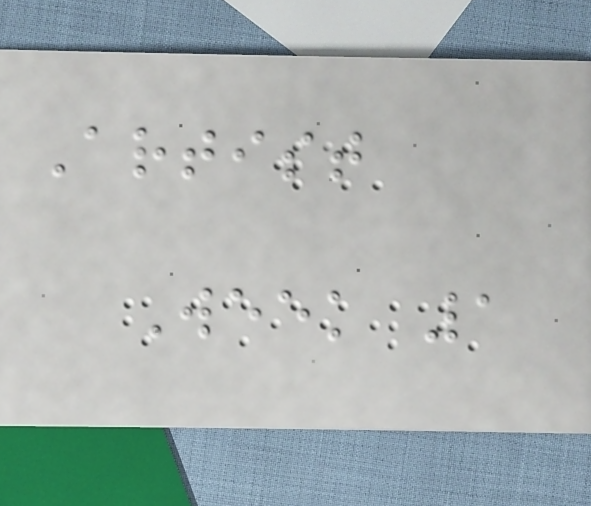Artist
Week 1
